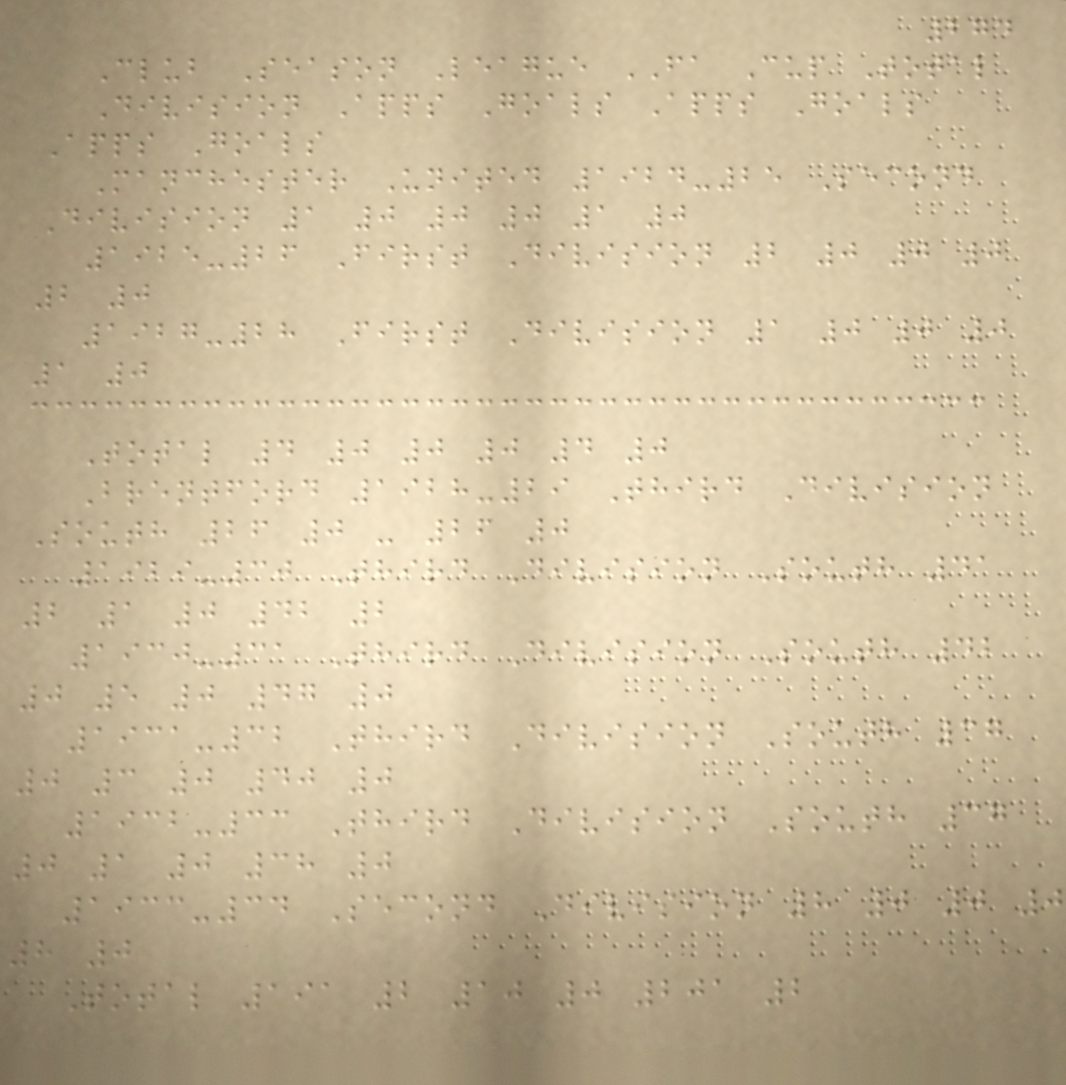274
Club Season League FA Cup Total
Division Apps Goals Apps Goals
Apps Goals
Manchester United 1924-25 Second
Division 1 0 0 0 1 0
1925-26 First Division 2 0 0 0
2 0
1927-28 First Division 1 0 0 0
1 0
Total 4 0 0 0 4 0
Brentford 1928-29 Third Division
South 26 0 - 26 0
1929-30 Third Division South 41
2 1 0 42 2
1930-31 Third Division South 42
0 5 0 47 0
1931-32 Third Division South 37
0 3 0 40 0
1932-33 Third Division South 37
0 1 0 38 0
1933-34 Second Division 8 0 0 0
8 0
Total 191 2 10 0 201 2
